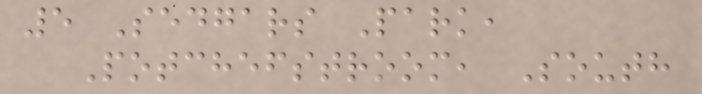5 Sedgars Park,
Potchefstroom, South
